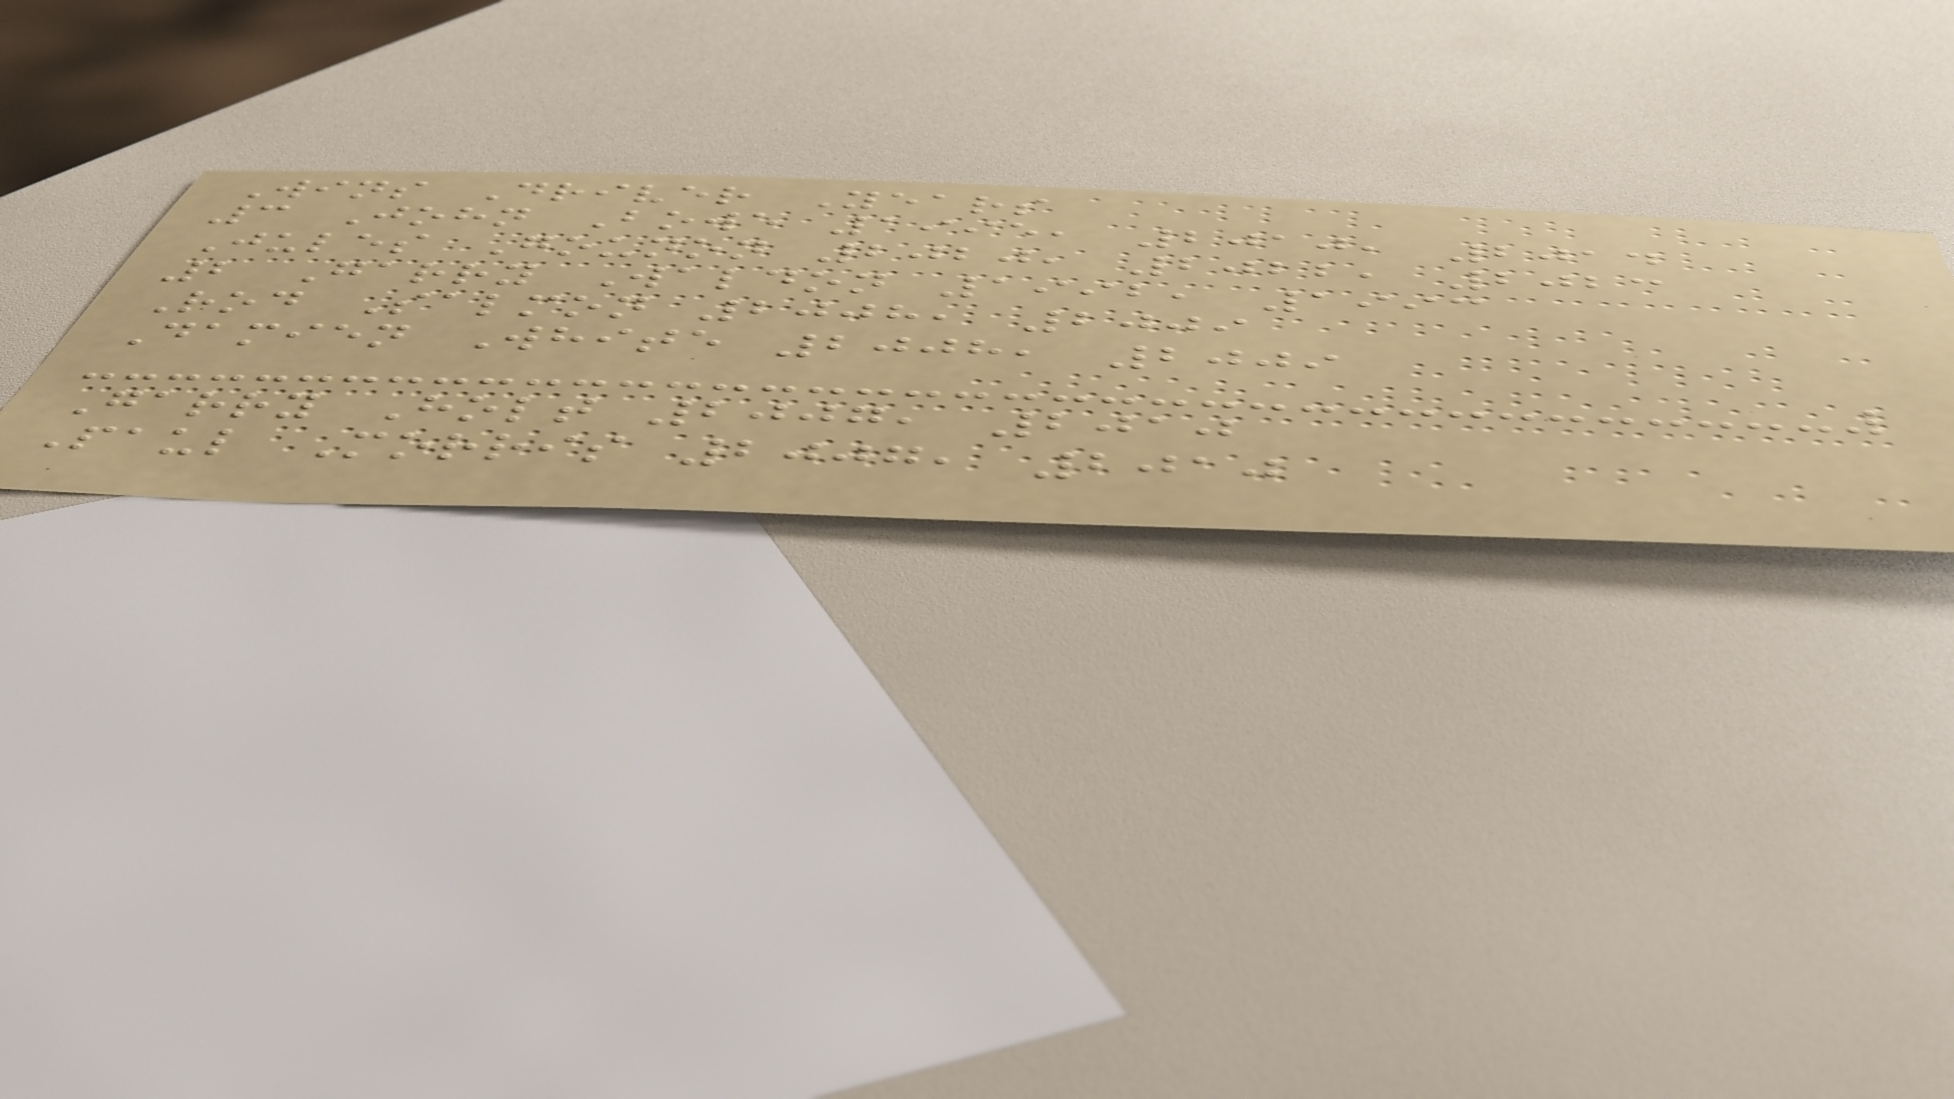Wins Driver Years
3 John Bowe 1995, 2010, 2014
Jules Gounon 2020, 2022, 2023
2 Garry Waldon 1992, 1993
Rod Salmon 2008, 2009
Damien White 2008, 2009
Garry Holt 2007, 2010
Paul Morris 2007, 2010
